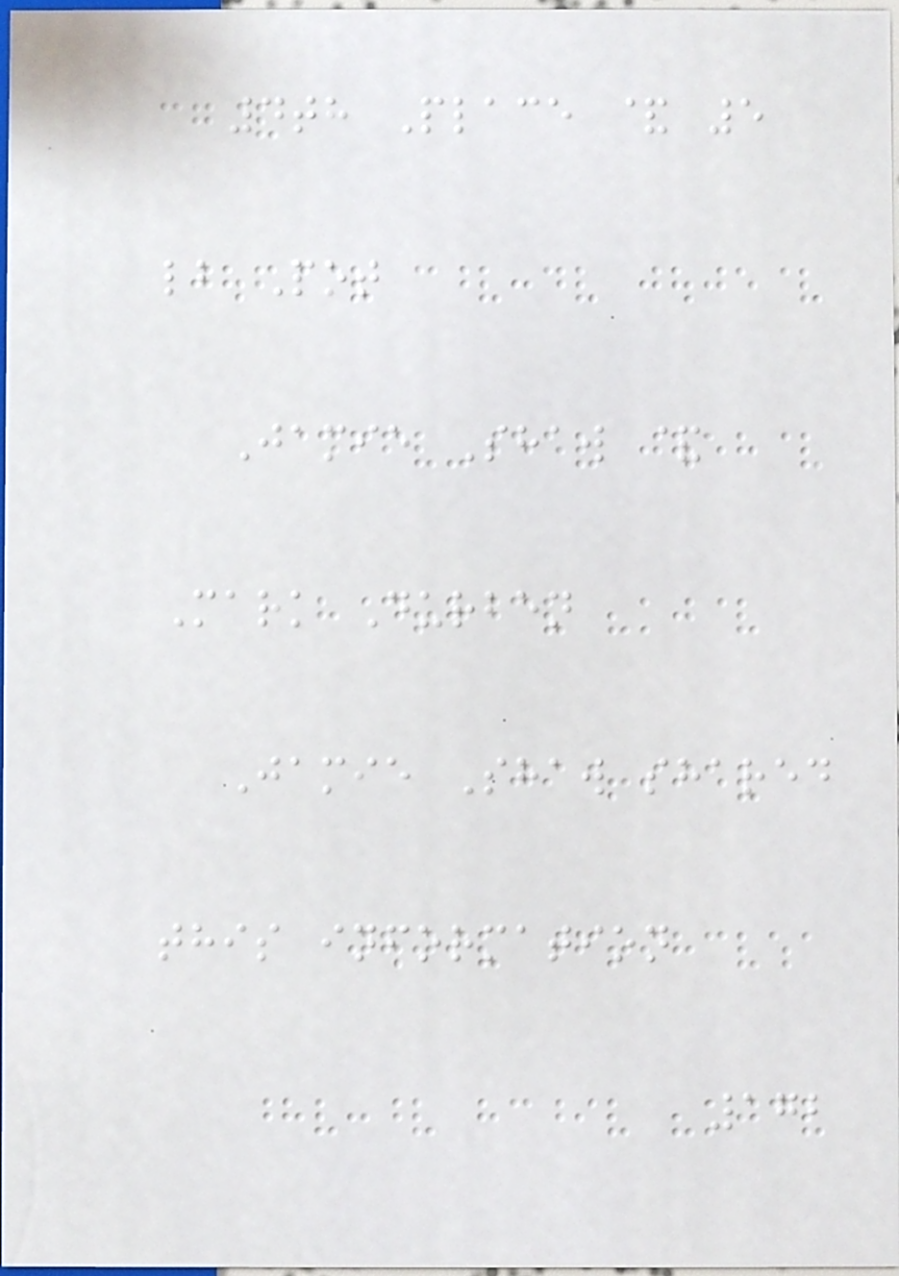4th Place & 5
lb Pot
Jamie Shaw &
Mark Durben
Jamie Shaw shared
this information
172
